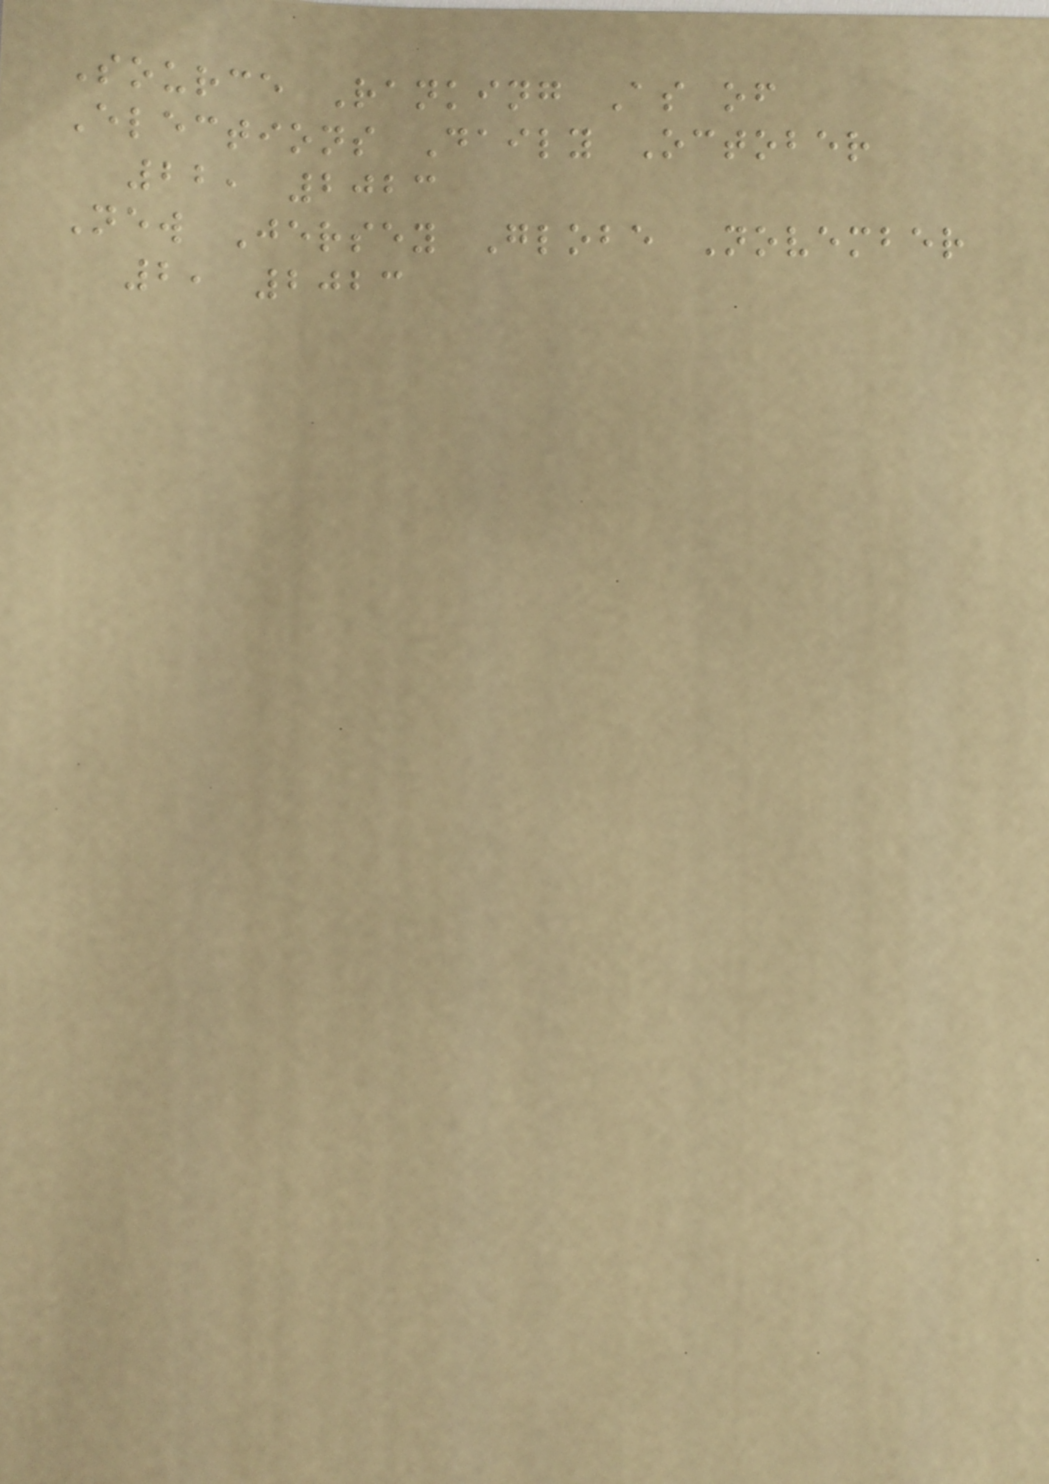Source Ranking As of
Elections Daily October
22, 2023
New Jersey Globe November
2, 2023
